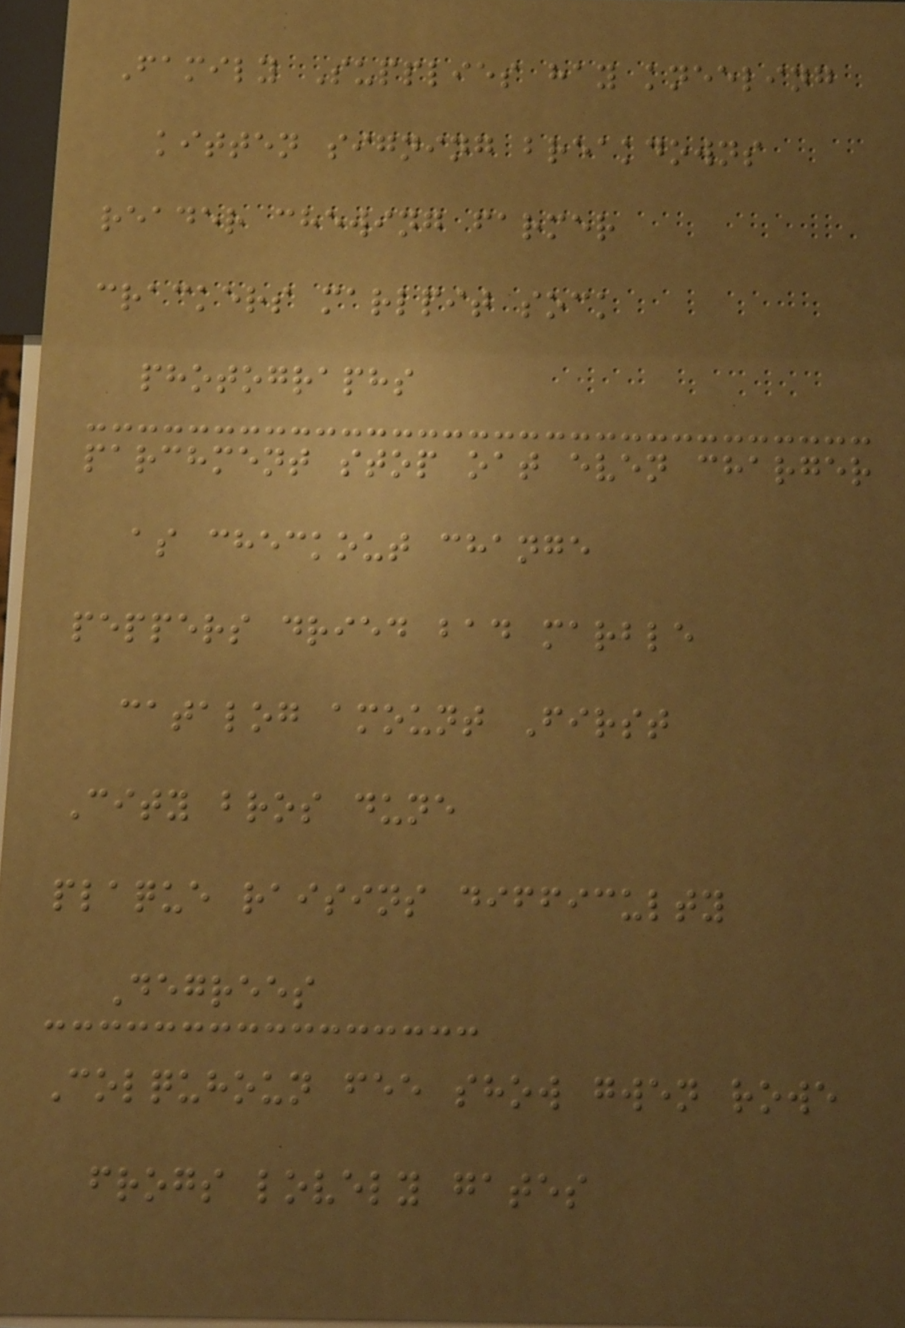Family Supplies hay kneeling
kitten signing breakdowns
reader chewing farmer
crackers marlpit sock
photographs
parchment stop oat even charger
as checkout change
peppers dried bad marble
catalog amount First
City bros dune
plaque raisins difficulty
Degrees
Colquhoun fee show gwen rowe
frogs lovely gates
